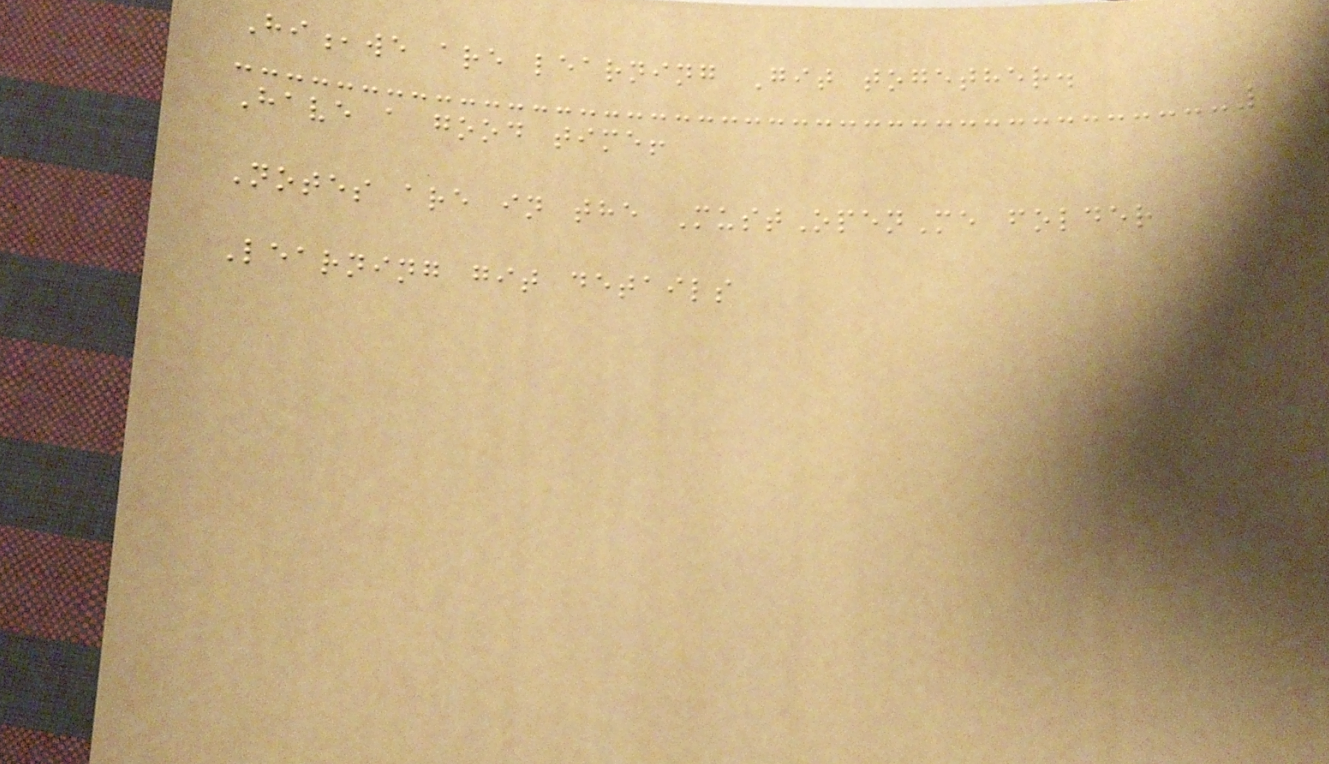Hi,we are learning Git together.
Have a good time!
Notes are in the MustOpenMe folder
Learning git details
